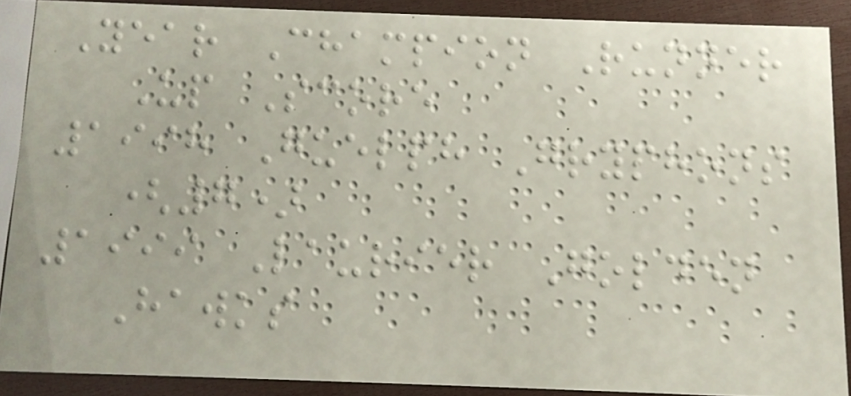Year Champion Runner
Up Score
1998 Guelph Gryphons
(7)
1999 Laurier Golden
Hawks
